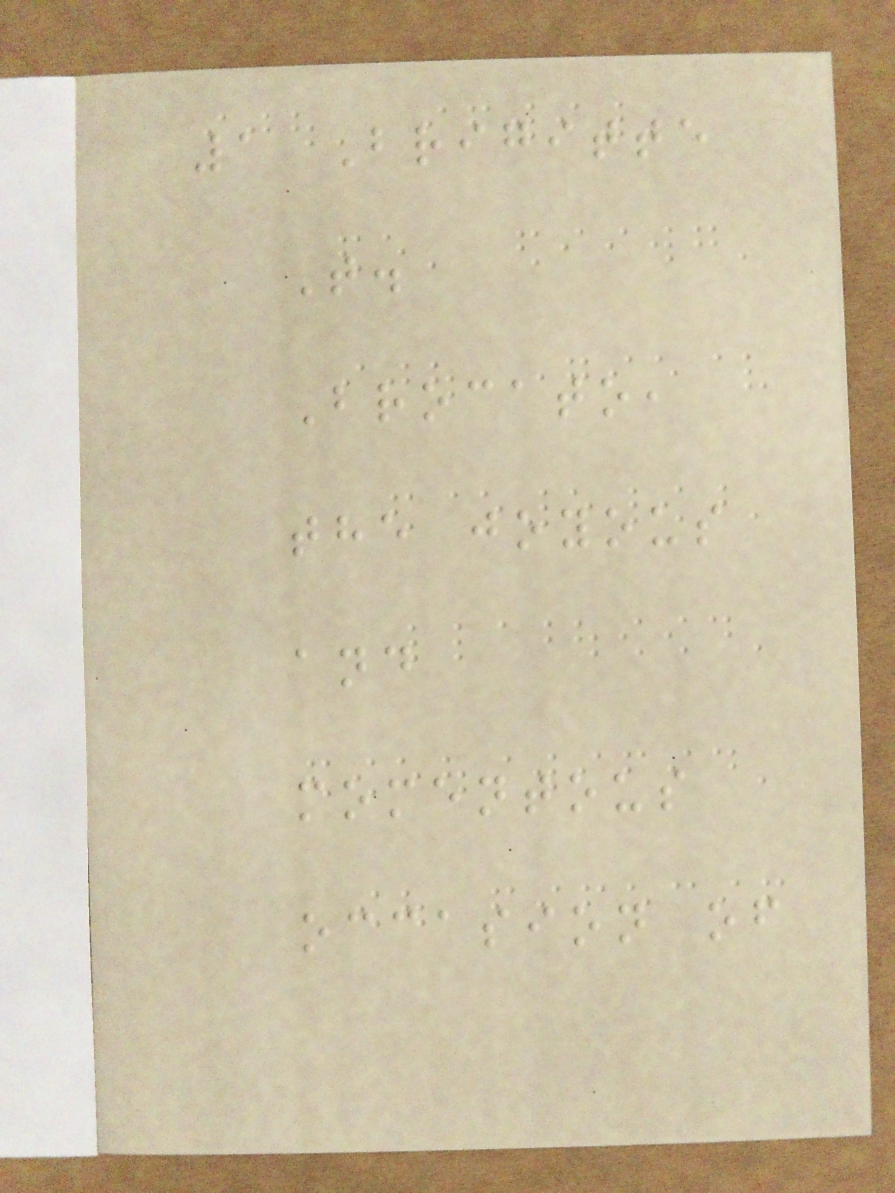1 Brigitte
T.
Brocato,
the joyous
and
momentous
occasion of
